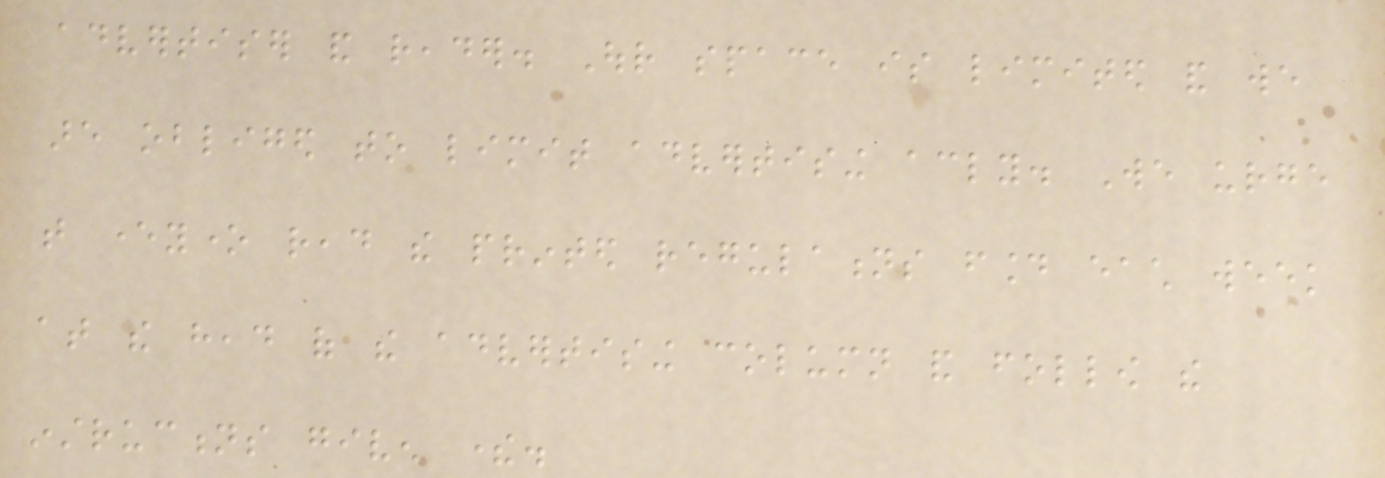advertiser and reader. Our space is limited and we
are obliged to limit advertising accordingly. We urge
that everyone read the printed regulations found each week
at the head of the advertising column and follow the
instructions given there.
